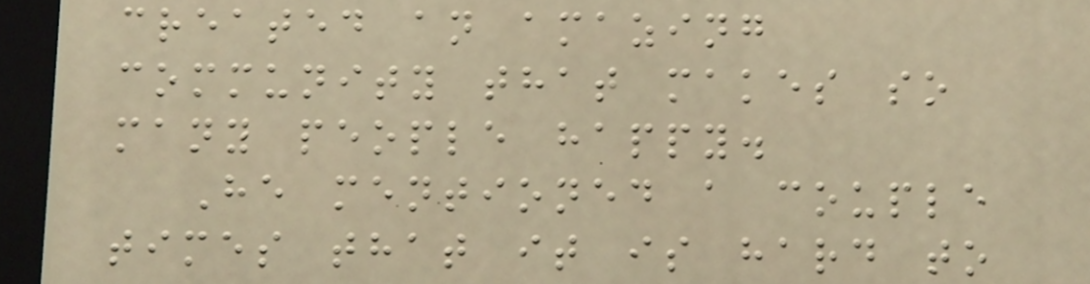created an amazing
community that makes so
many people happy.
He mentioned a couple
times that it is hard to
